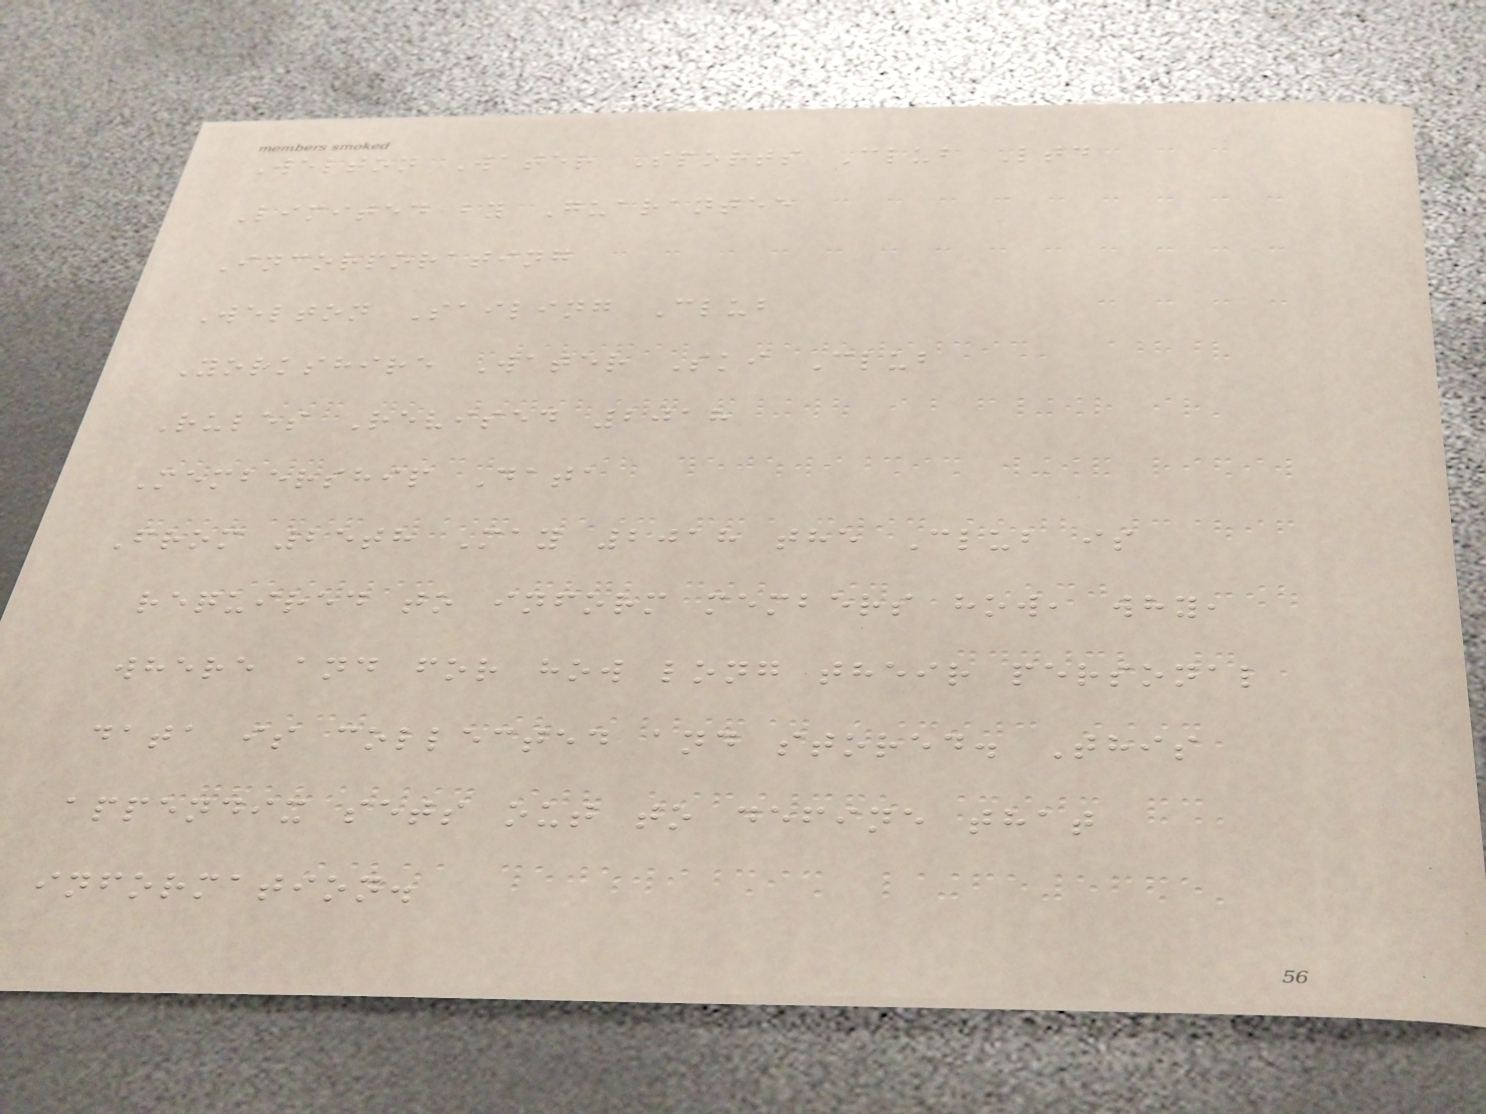Welton Water Sports Club Ltd
Limited by Guarantee
Incorporating
Welton Sailing Club
Yorkshire Water Ski Club
Rules Revised 2018
Membership Data
From 25th May 2018 the Club is
required to inform members how, why,
where and for how long their personal
data is collected and stored. This
appendix sets out to define that
information.
